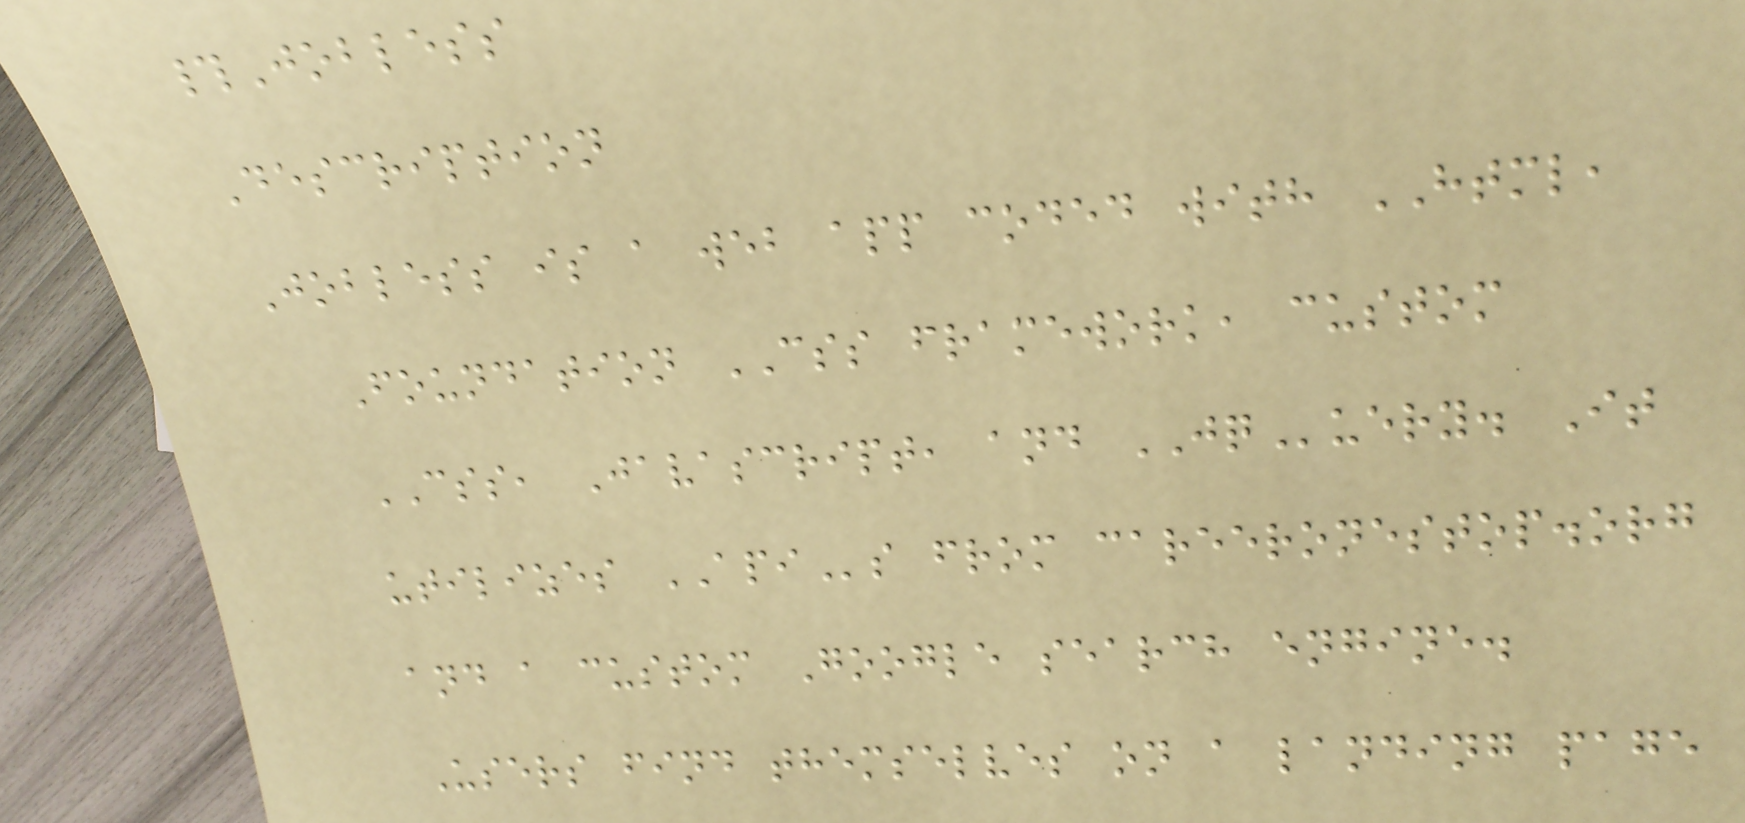#Jobless
Description
Jobless is a web app coded with HTML,
Foundation CSS framework, custom
CSS, Javascript, and JQuery. It
utilizes APIs from careeronestop.org
and a custom Google search engine.
Users find themselves on a landing page
